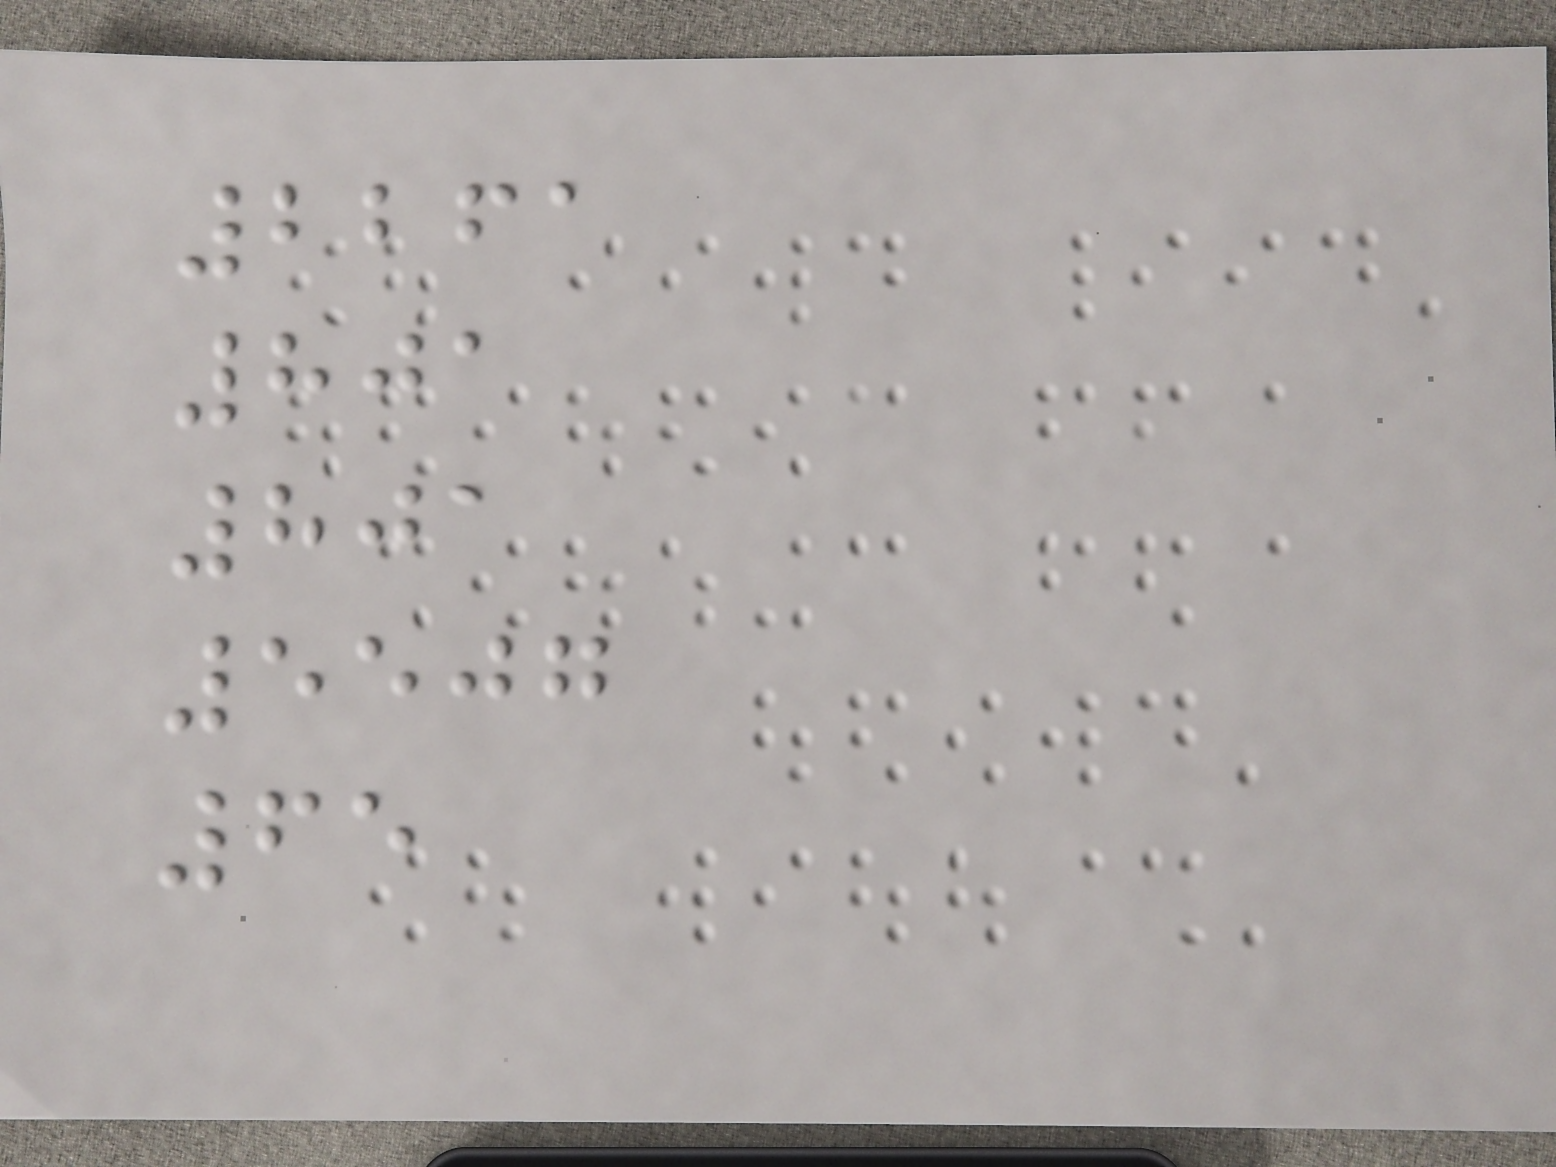2261
801
801
5507
65
